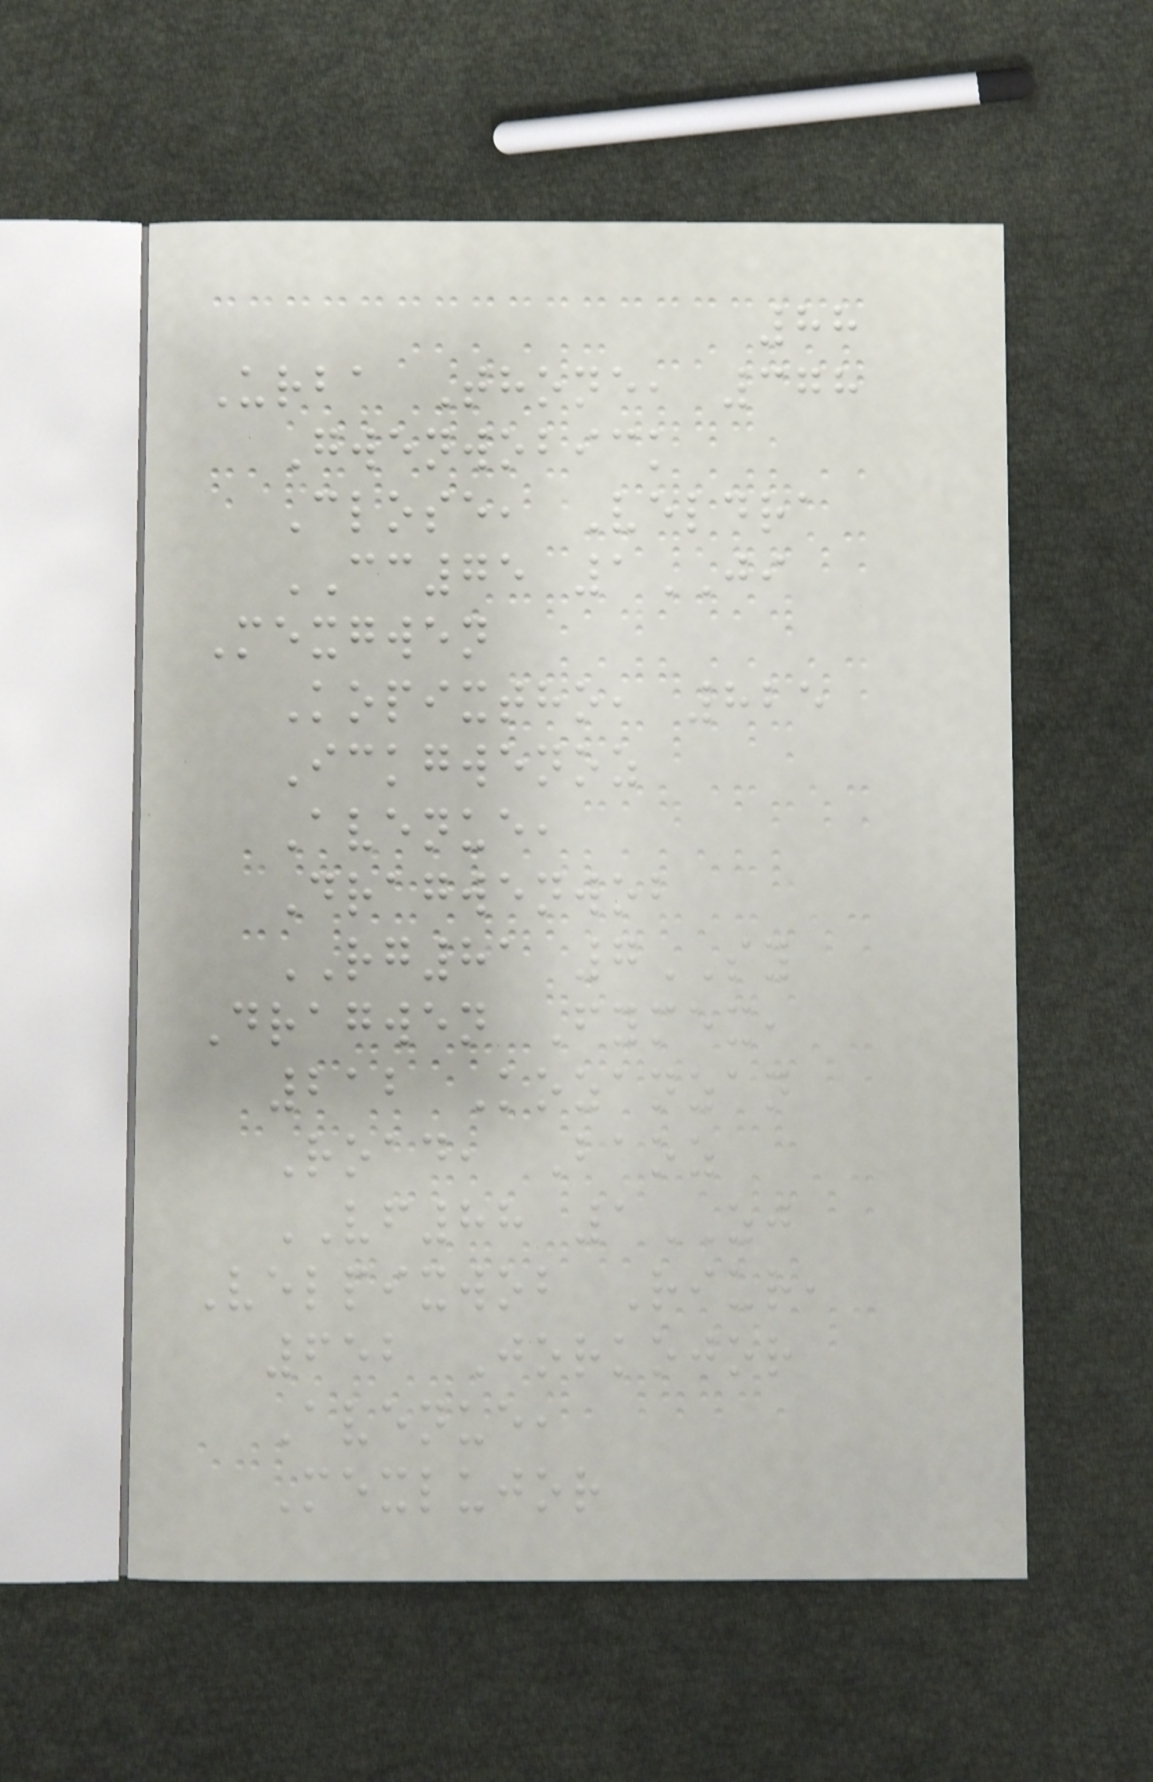88
Urba Thone, 378
Gwenwobick
Close, Veldra
CC75 1JI
Mexgwen
Kopixtho, 825
Ickgwenoz
Avenue,
Dragwenwob
RG81 7SY
Dragwen Fymex,
212 Kozanzan
Road, Baoz
VF88 1ZJ
Velpixwob Riur,
652 Jorkojor
Avenue,
Mexlujor
